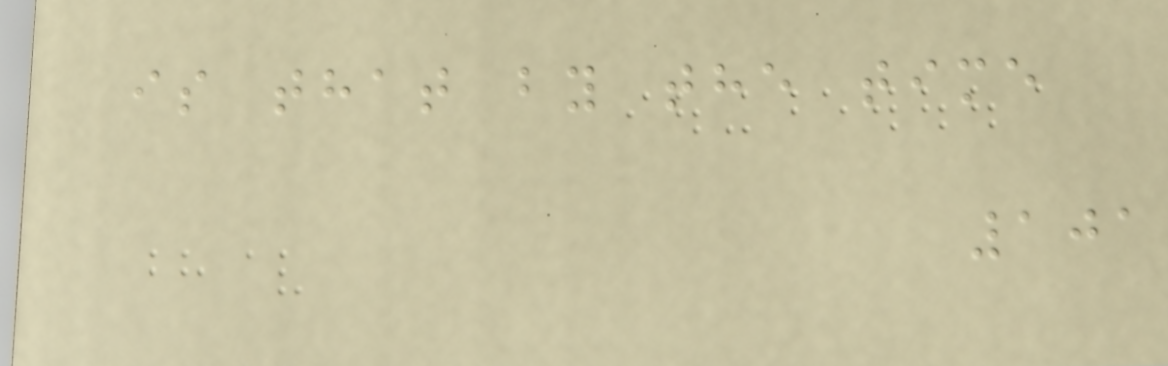is that by the time
101
